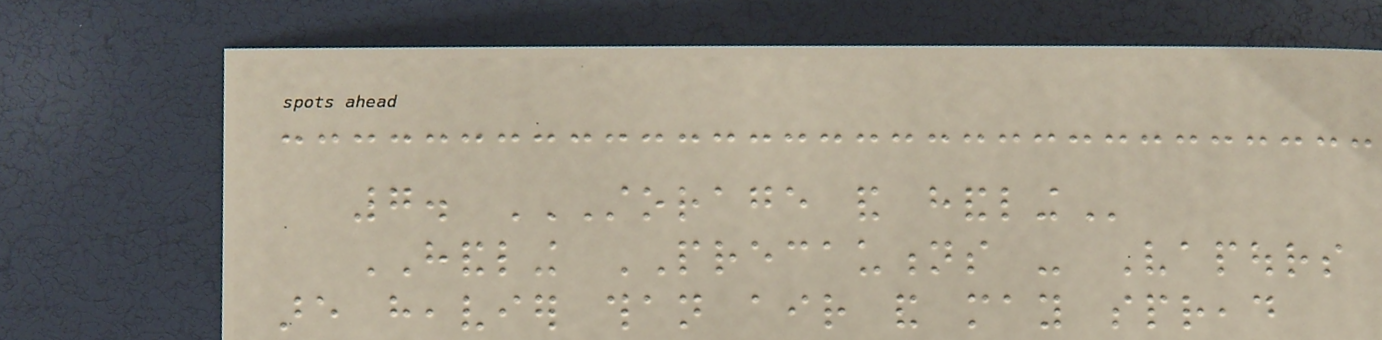7. STORAGE AND HANDLING
HANDLING PRECAUTIONS - Vapours
are heavier than air and may spread
